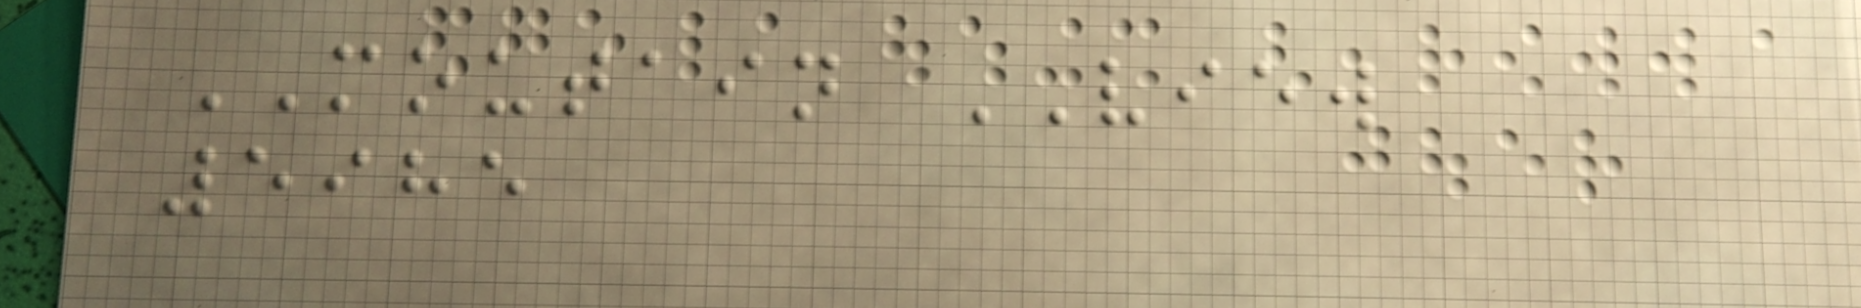MOUTAIN VIEW
5985
